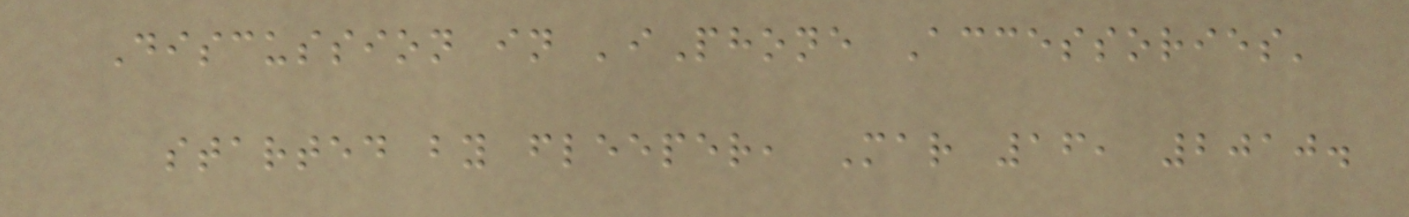Discussion in 'iPhone Accessories'
started by fleeper, Mar 16, 2010.
